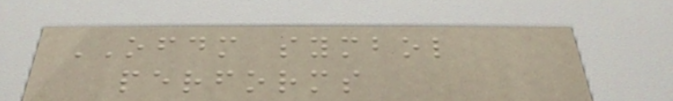OFDM symbol
performs
